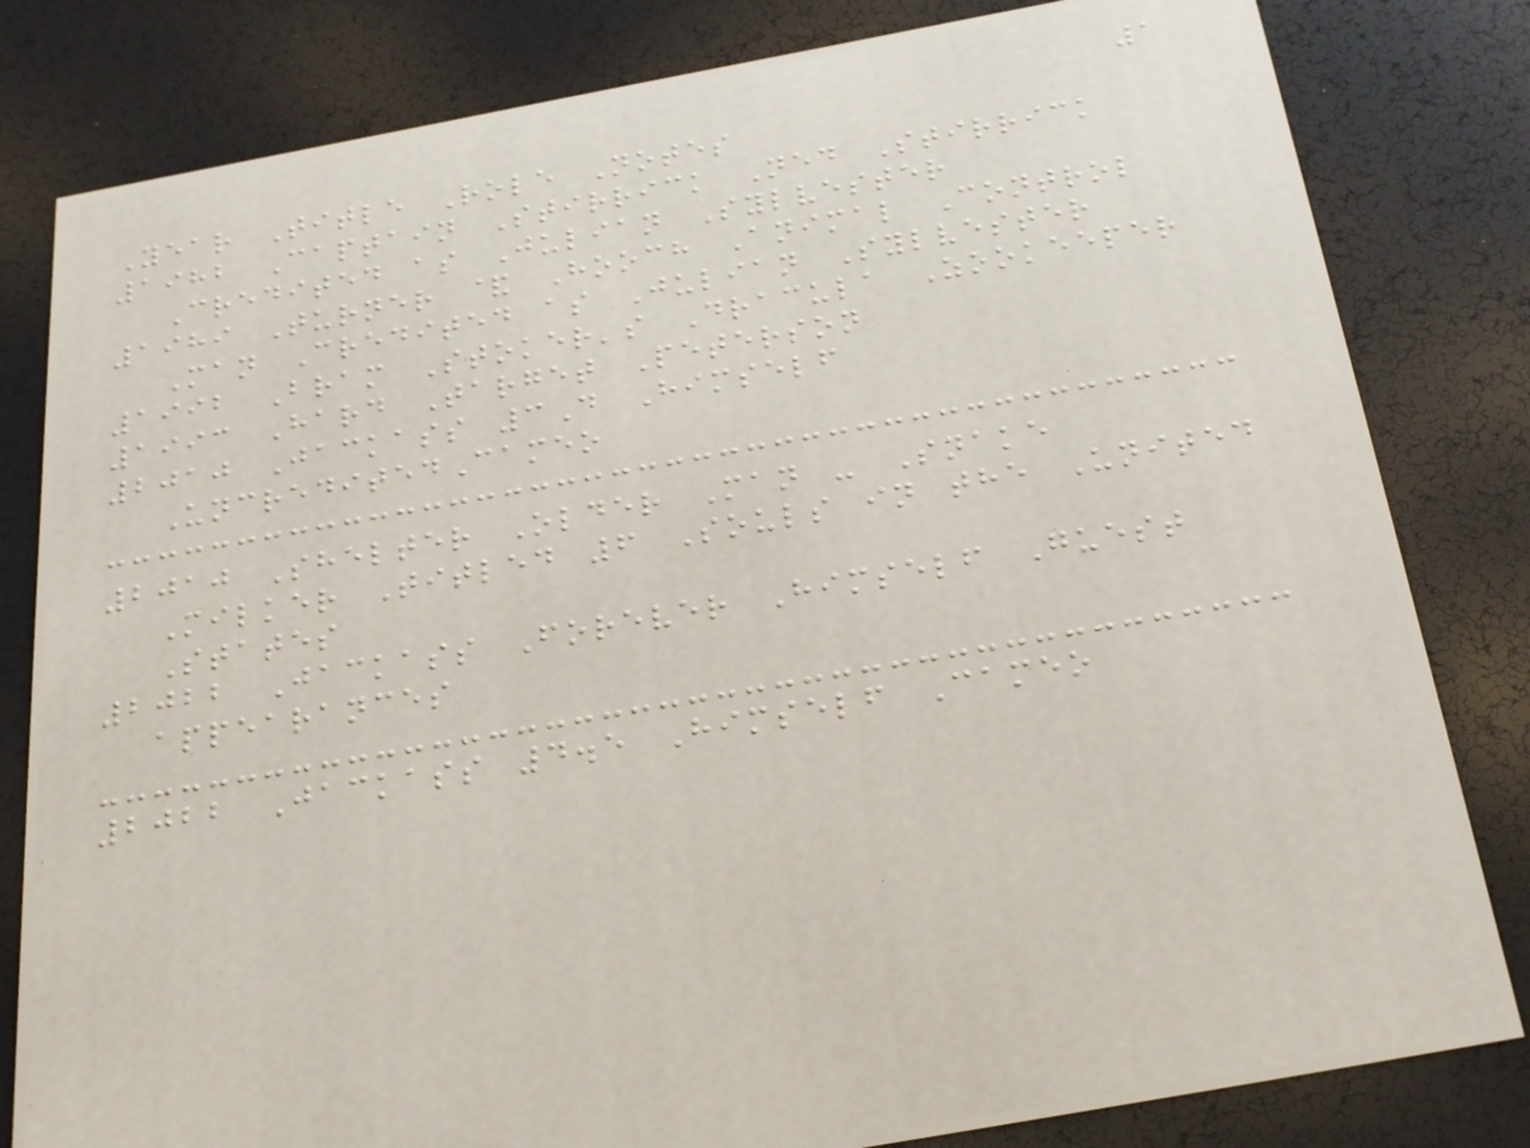1
Year Title Role Notes
1982 Captain Stirrick Ned Stirrick
Credited as Julian Sylvester
1989 Turner & Hooch Animal Control
Man Credited as Julian Sylvester
1992 Bram Stoker's Dracula Zookeeper
1993 Hard Target Peterson
2010 Jackass 3D Himself
UncreditedCameo
2010 Shelter Older Man - Snake
Milker Titled 6 Souls in the United
States
2022 Jackass Forever Himself Guest
appearances
2022 Jackass 4.5 Himself Cameo
